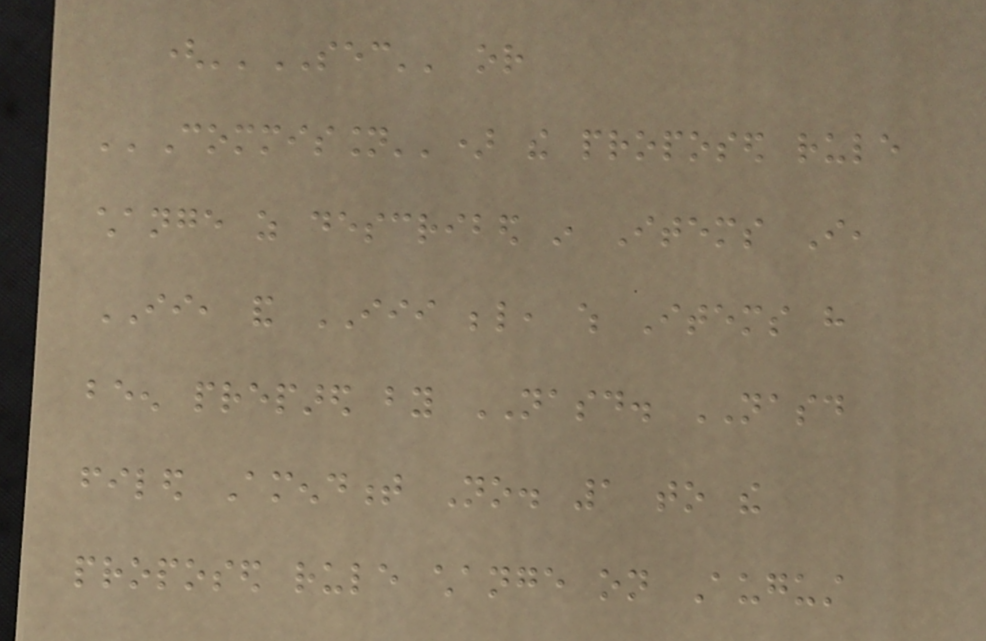(''SEC'' or
''Commission'') the proposed rule
change as described in Items I,
II, and III below, which Items have
been prepared by NASD. NASD
filed Amendment No. 1 to the
proposed rule change on August
